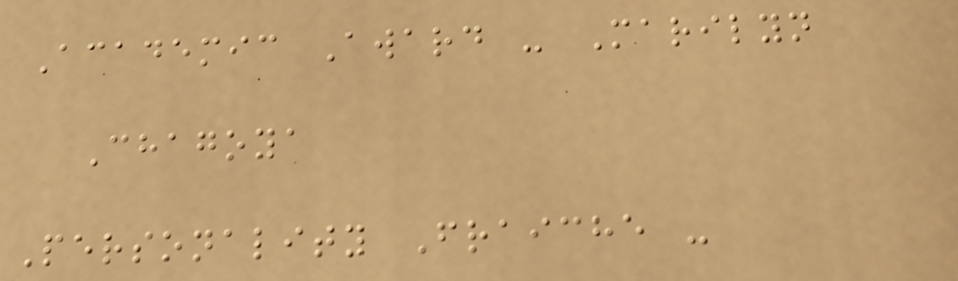Academic Award - Marilyn
Chagoya
Personality Fraiche -
